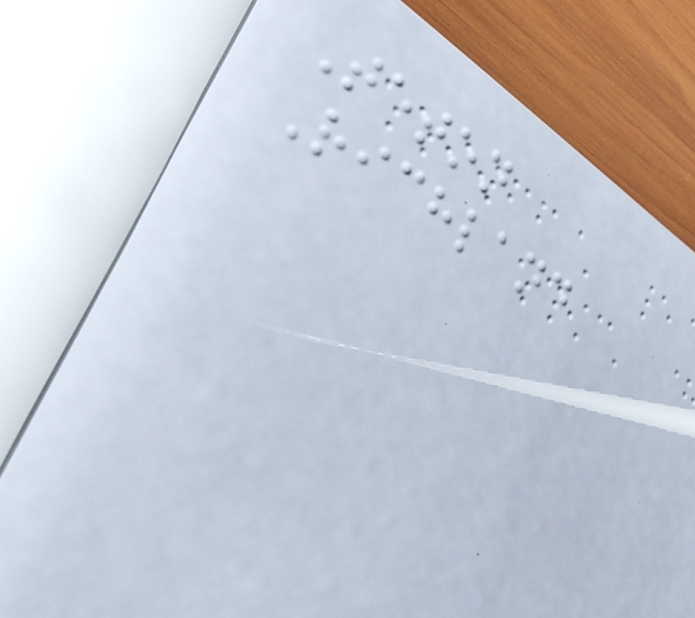Teton
Richland
